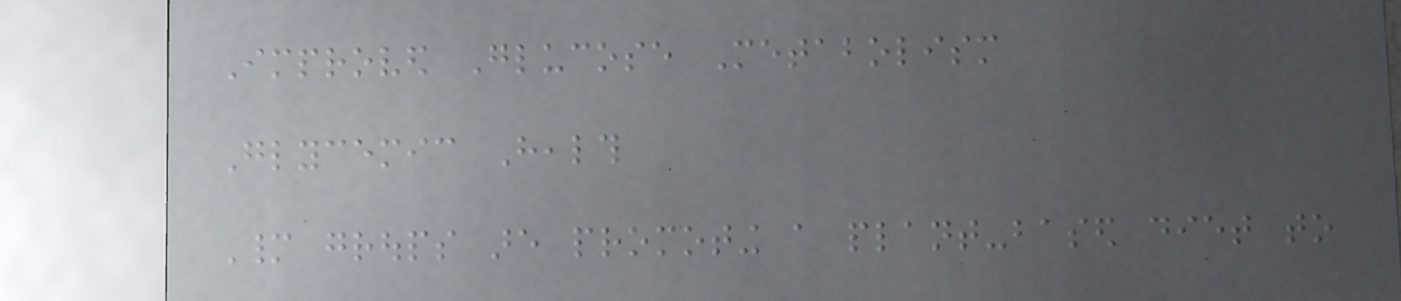Improved Glucose Metabolism
Glycemic Health
Many groups are promoting a plant-based diet to
